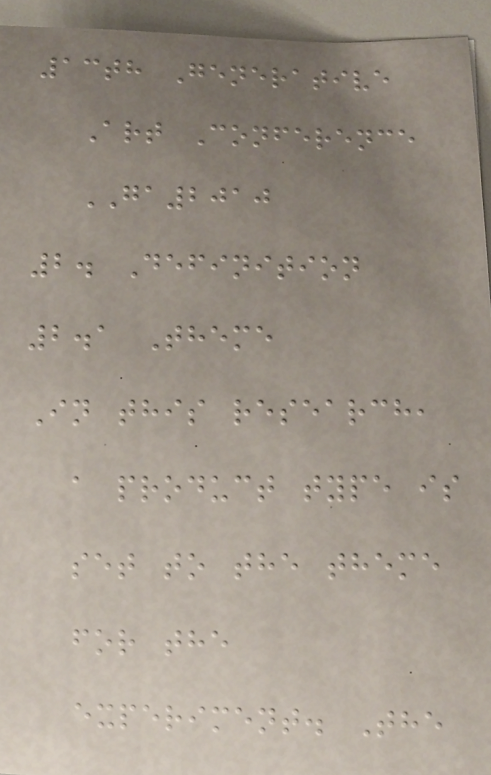13th Generative
Art Conference
GA2010
2. Definition
2.1 Theme
In this research,
a product type is
set to the theme
for the
experiment. The
